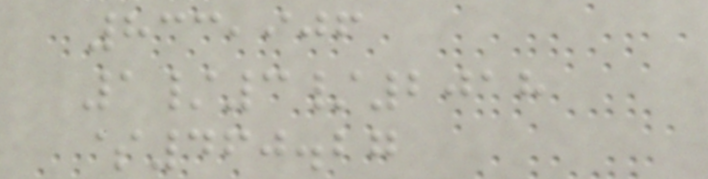833,906
1/3/2018
$460.27
